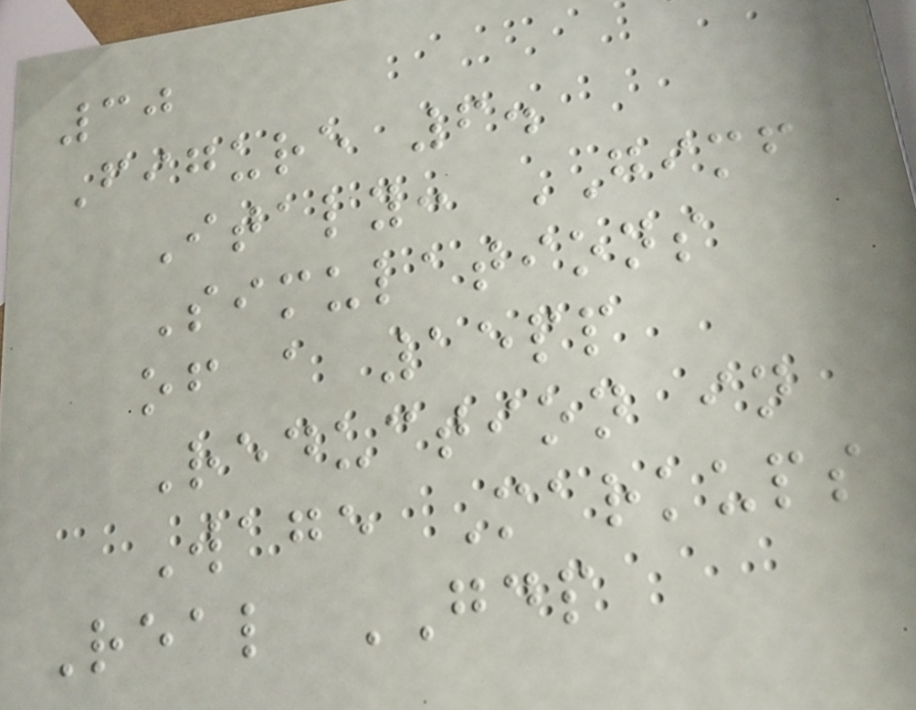30
Figure 6.
Italy: GIMF
Simulations
of a 15pp
Reduction in
Wage Markups
Real GDP
